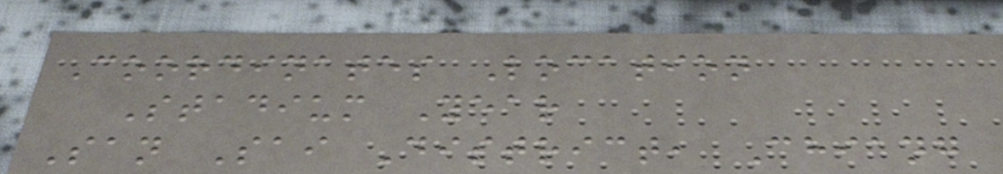Coordinates Location
Stadium Year
San Sai District, Chiang
